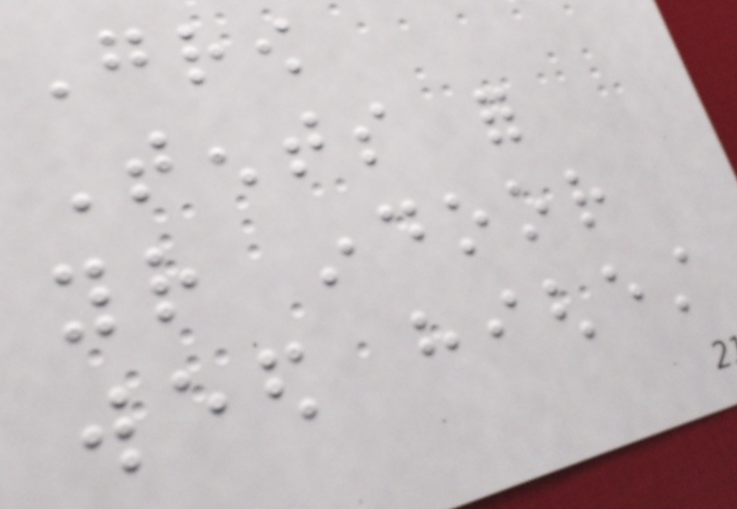Grow
Tents for
your indoor
weed highest
